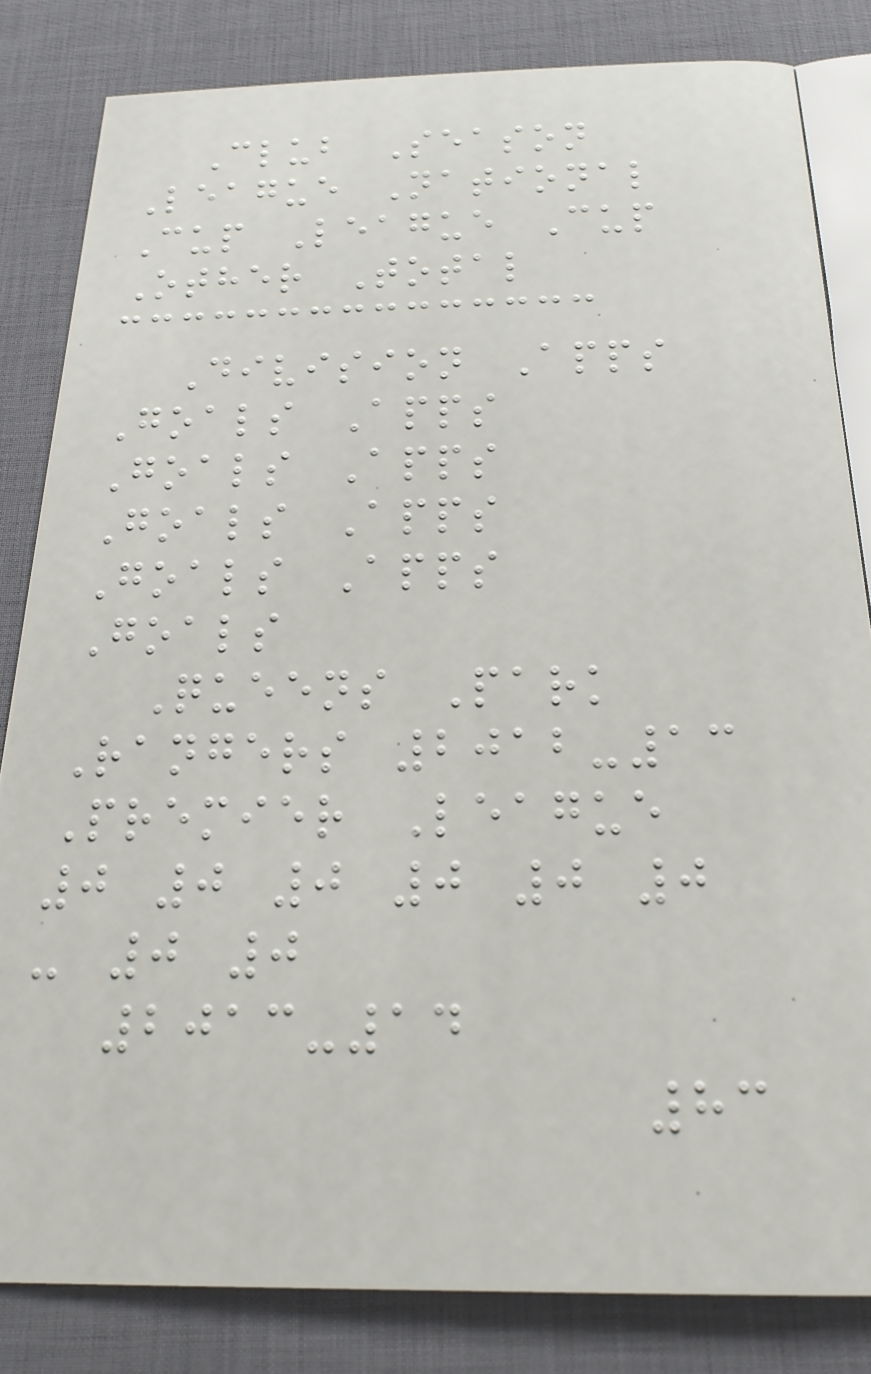Club Season
League National
Cup League Cup
Other Total
Division Apps
Goals Apps
Goals Apps
Goals Apps
Goals Apps
Goals
Queens Park
Rangers 2012-13
Premier League
0 0 0 0 0 0
- 0 0
2013-14
83
